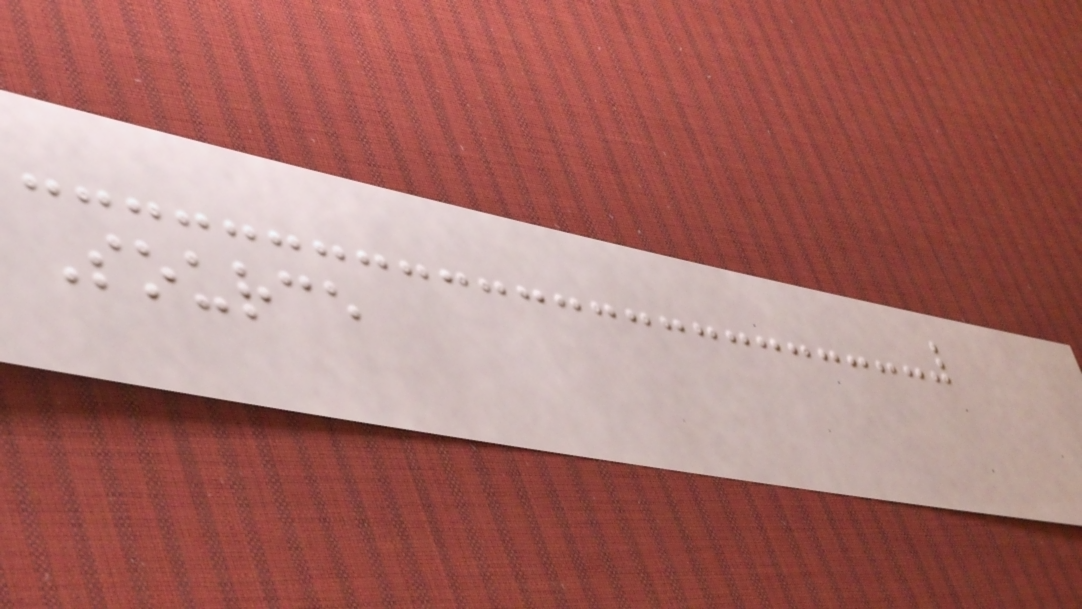Source
